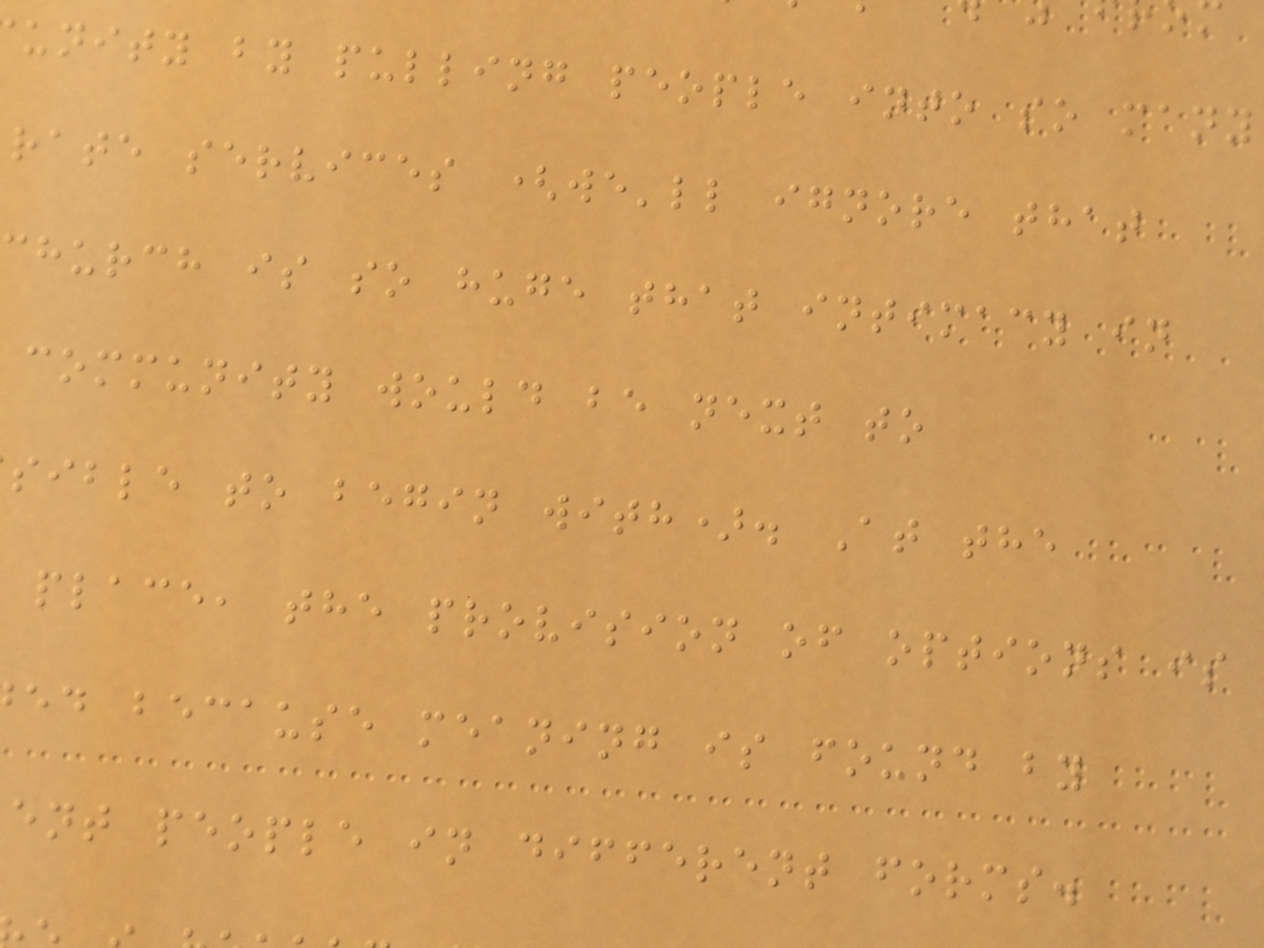unity by pulling people into so many
rate services (we'll ignore that
hurch is so huge that intimacy in
community would be next to
sible to begin with). At the
place, the provision of options is
ed because meaning is found by
ent people in different forms.
